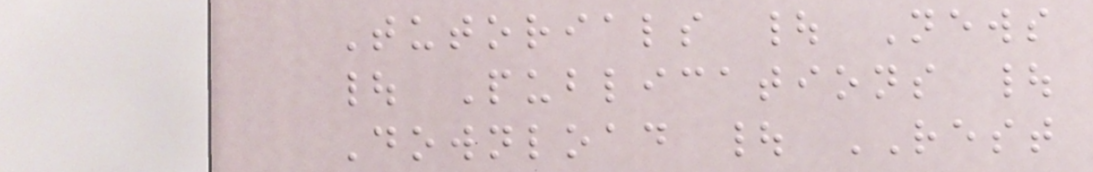Tutorials | News
| Publications |
Download | REST
